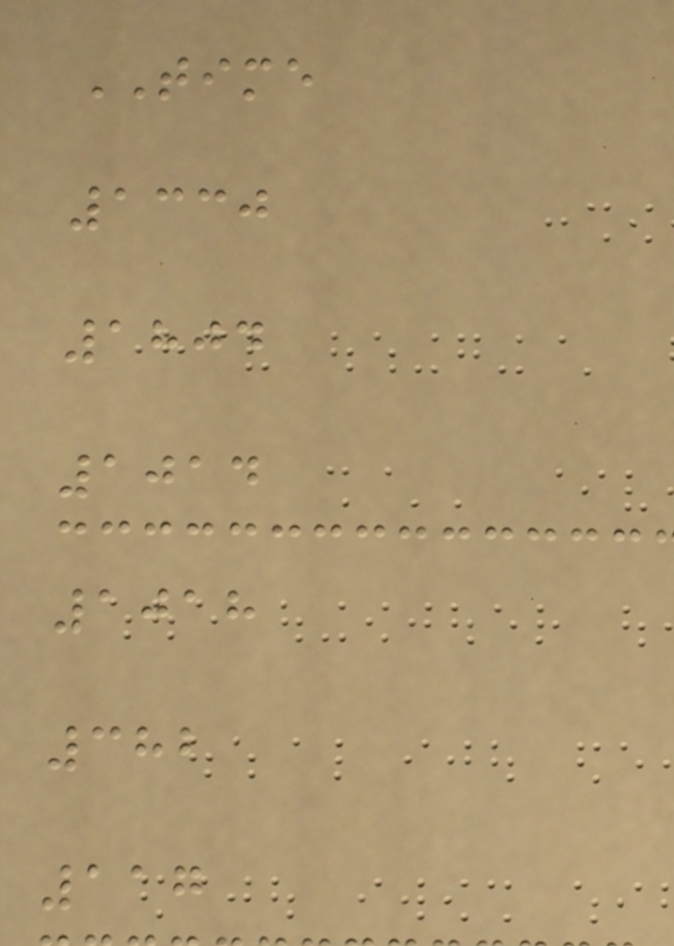TIME
1330
1804
1014
1018
382
117
